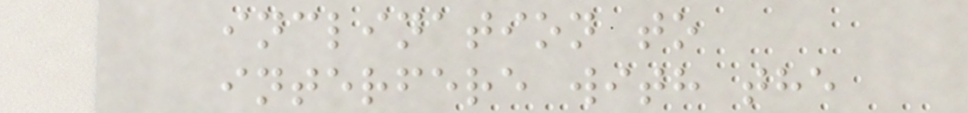inclination to
interfere with the
